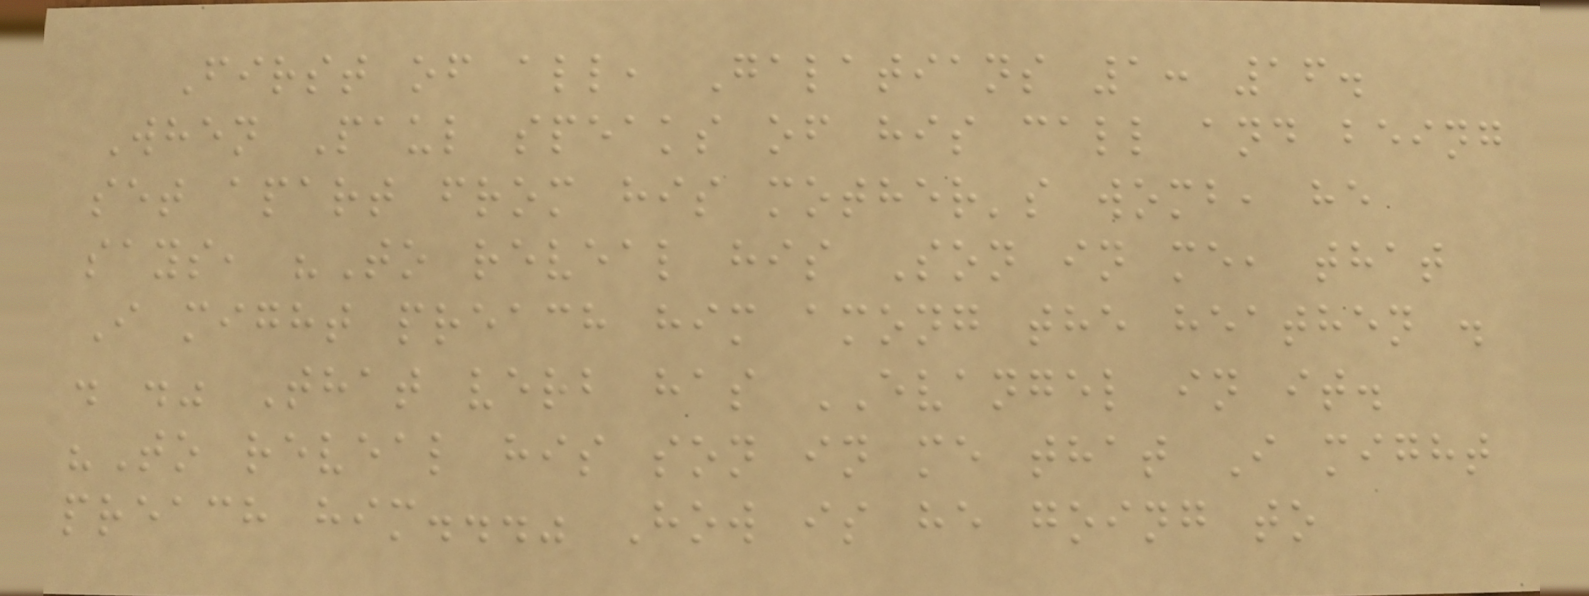First of all, Galatians 1: 16.
When Paul speaks of his call and being
set apart from his mother's womb, he
says, "To reveal his Son in me, that
I might preach him among the heathen .
. ." That verb has EVANGEL in it.
"To reveal his son in me that I might
preach him..." How is he going to
